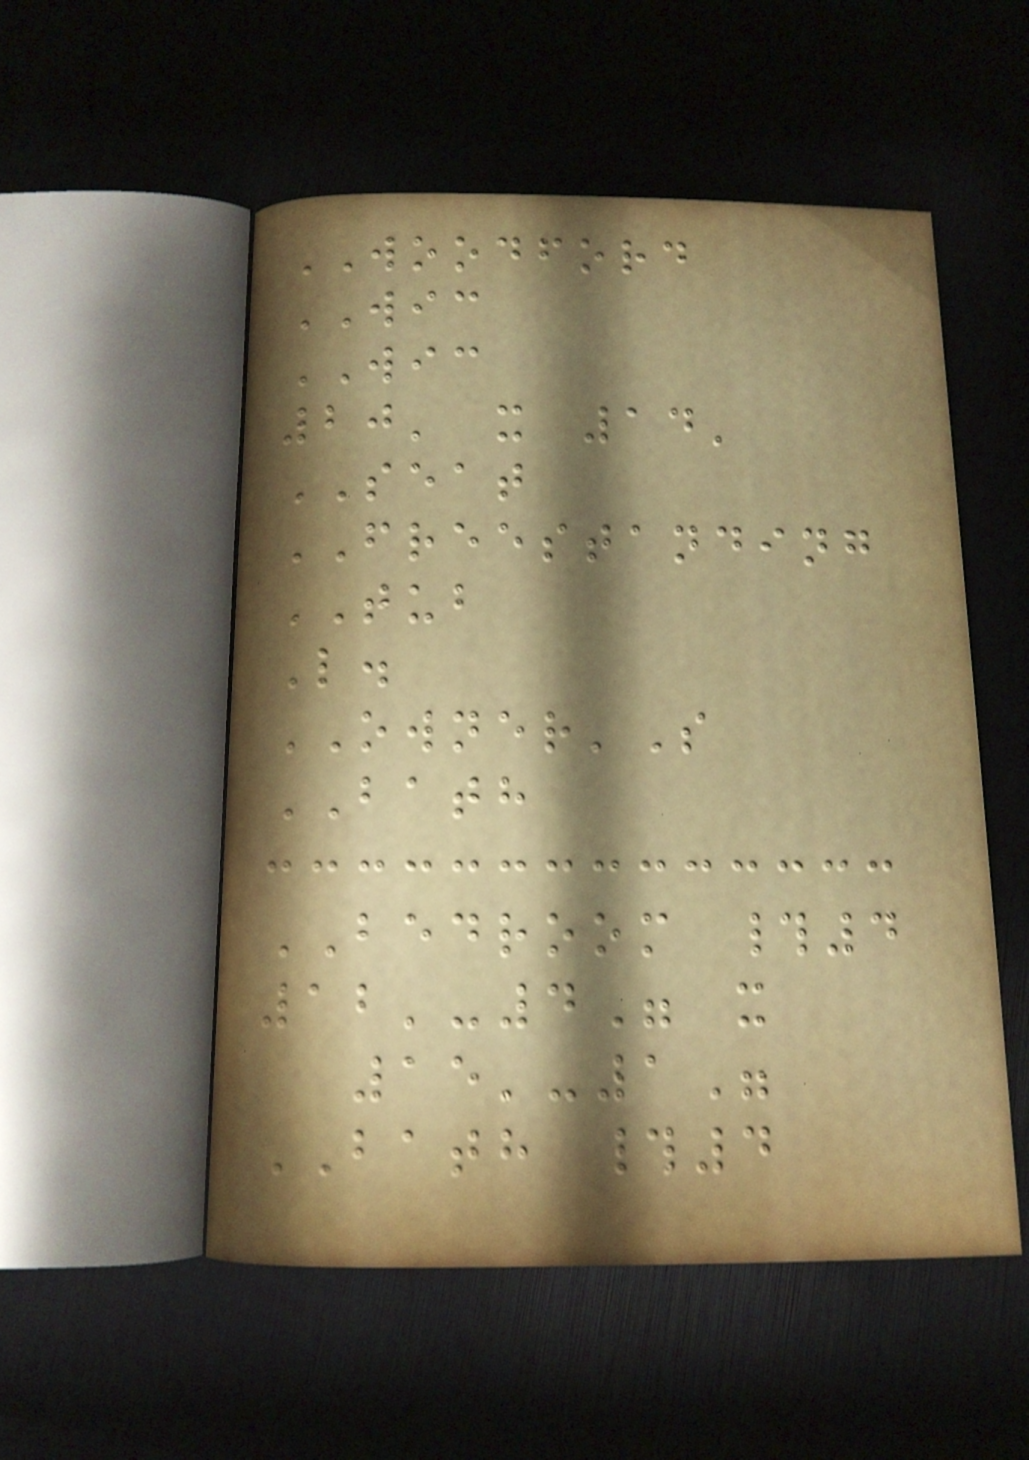WOODFORD
WIC
WIC
20' x 14'
SEAT
FREESTANDING
TUB
L.
OWNER'S
BATH
BEDROOM #4
12'-4" x
15'-1"
BATH #4
